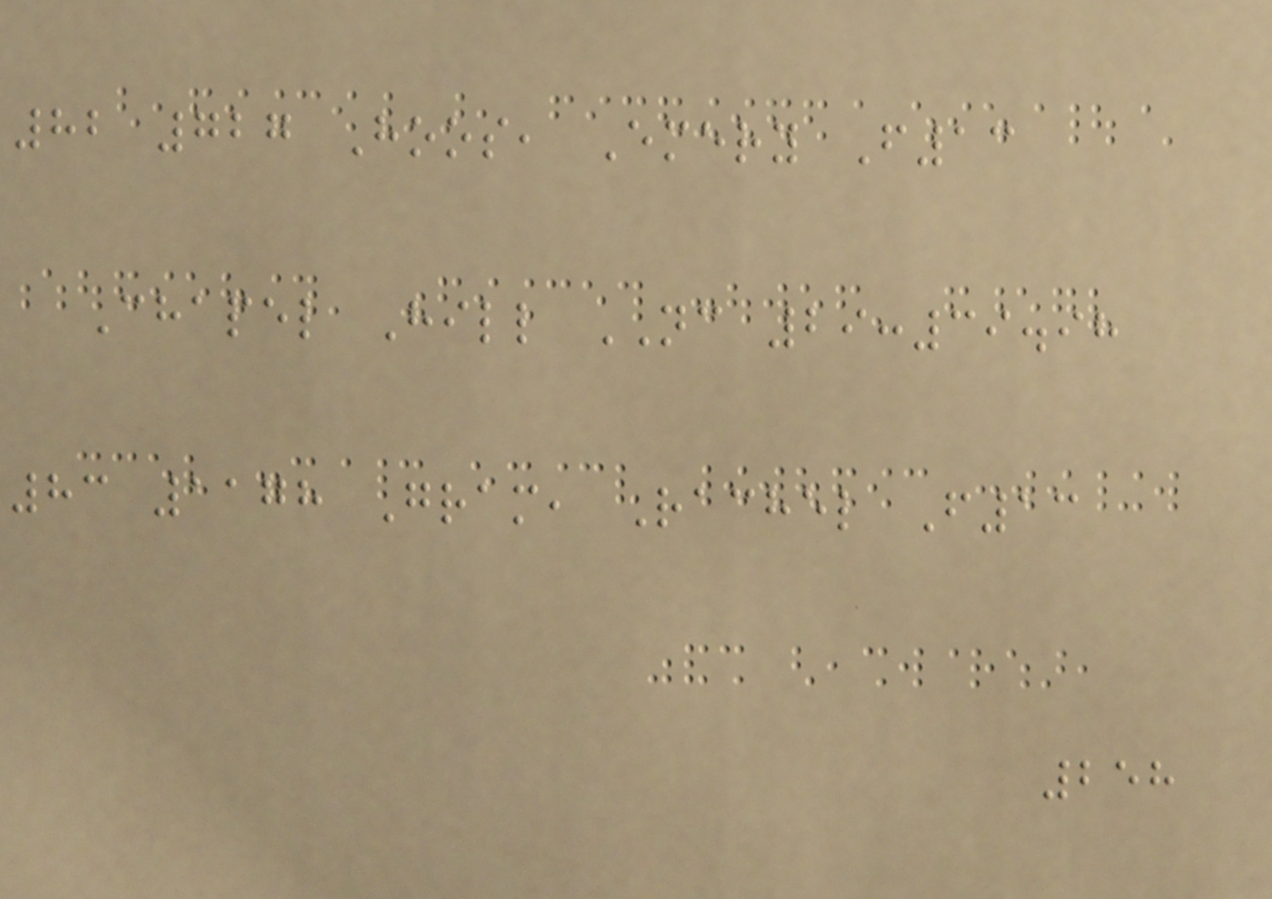82 727 Hoos, Emery F13
Chapel Hill NC 29:39.98
83 1178 Gram, Rachel F13
258
